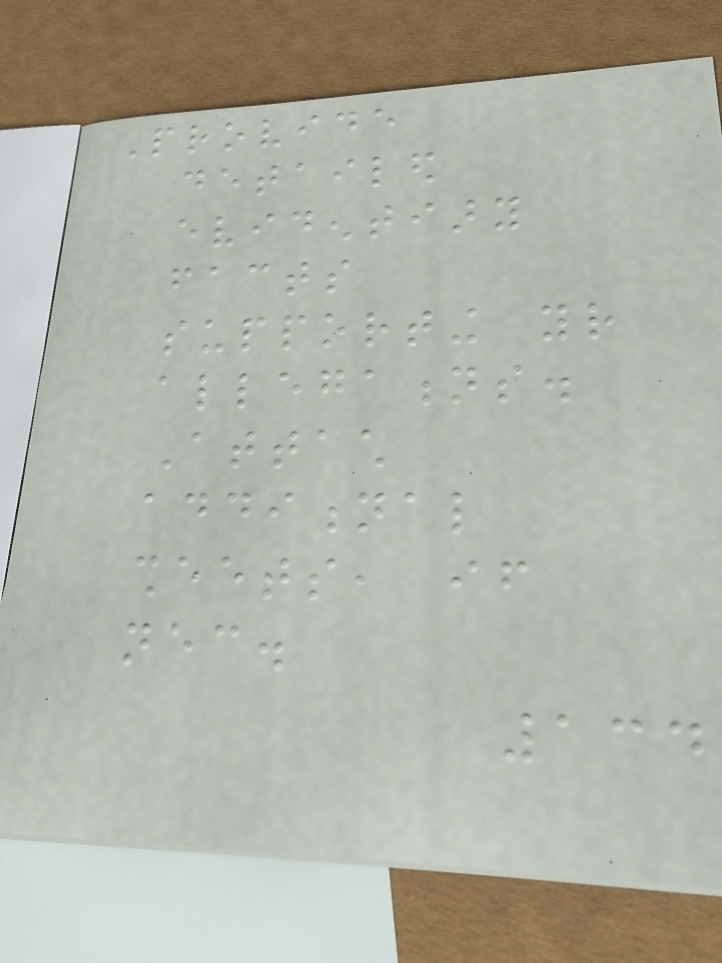Provide
detailed
evidentiary
facts
supporting your
allegations.
Attach
additional
sheets, if
necessary.
134
